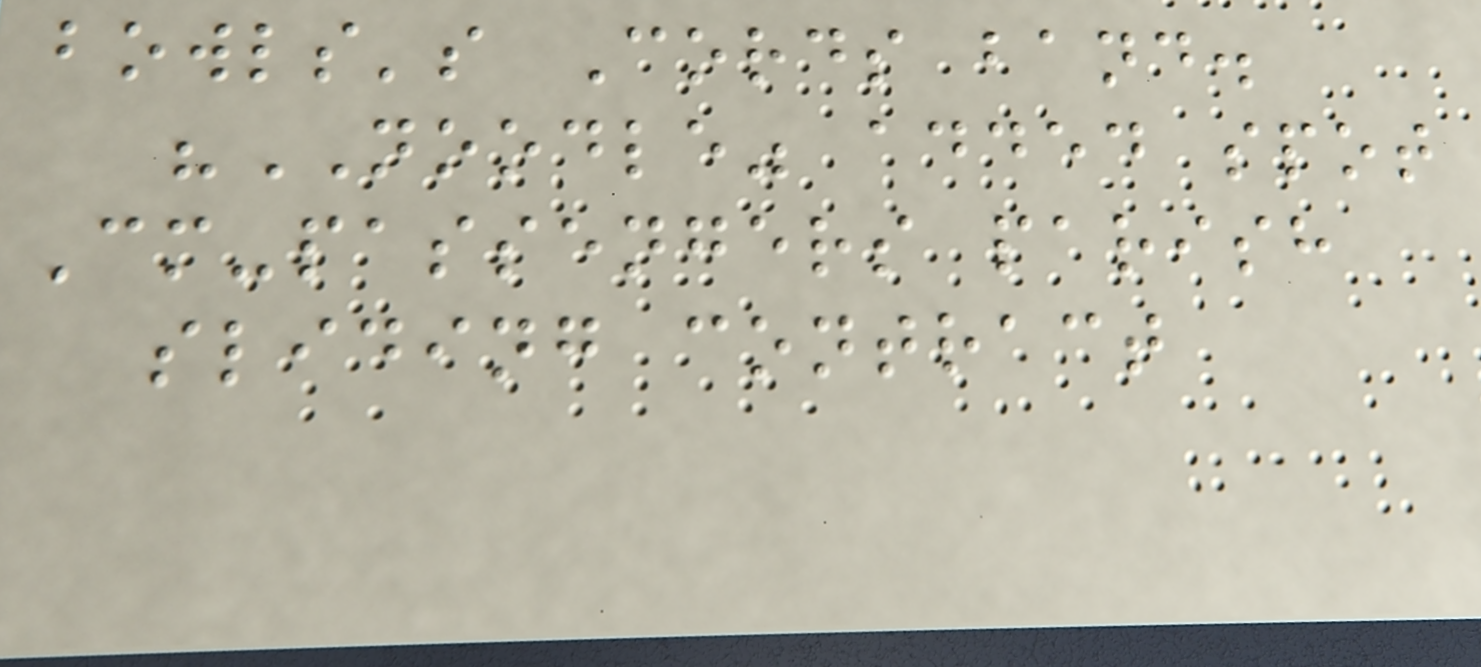bowls's Cords band.
"NOODLE" added spot
Cm-passengers parish
sliding contract
